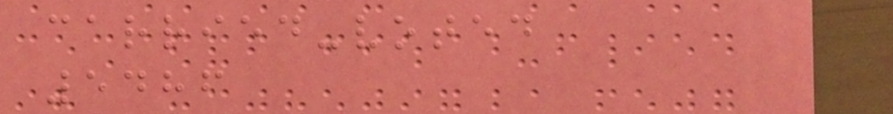carried-voted
5486
